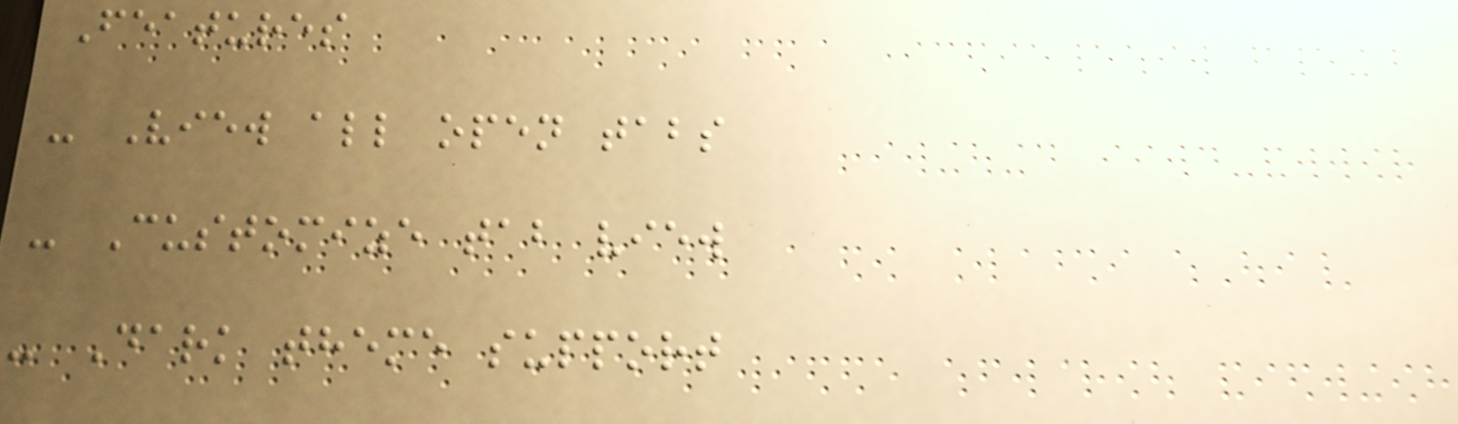Features
- View all open tabs
- Customize tab view
- Dark theme support
